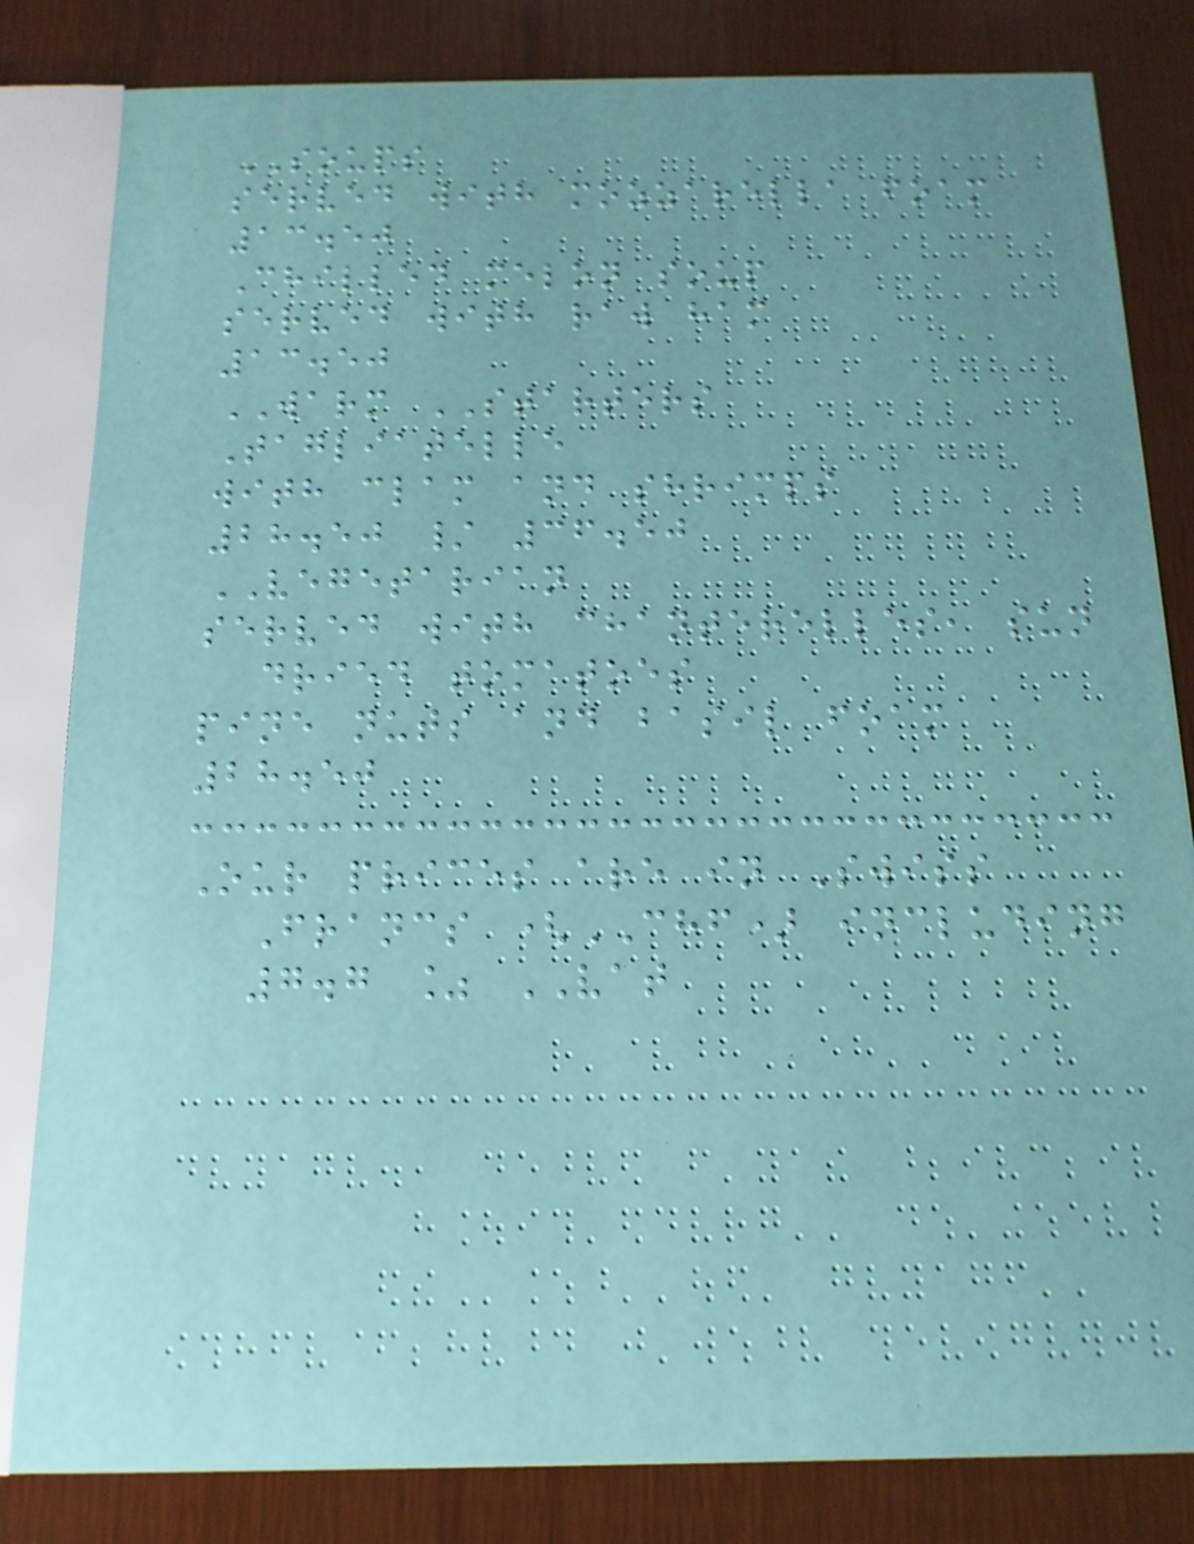SOUPS
served with mozzarella foam
13.50
Chilled melon soup
served with raw ham
13.50
WARM STARTERS
Tagliatelle
with clam and shrimps
28.50 / 36.50
VEGETARIAN
served with chanterelles, sun
dried tomatoes
pine nuts and basil foam
28.50
Our prices are in Swiss
Francs (CHF) including
7.7 % VAT
